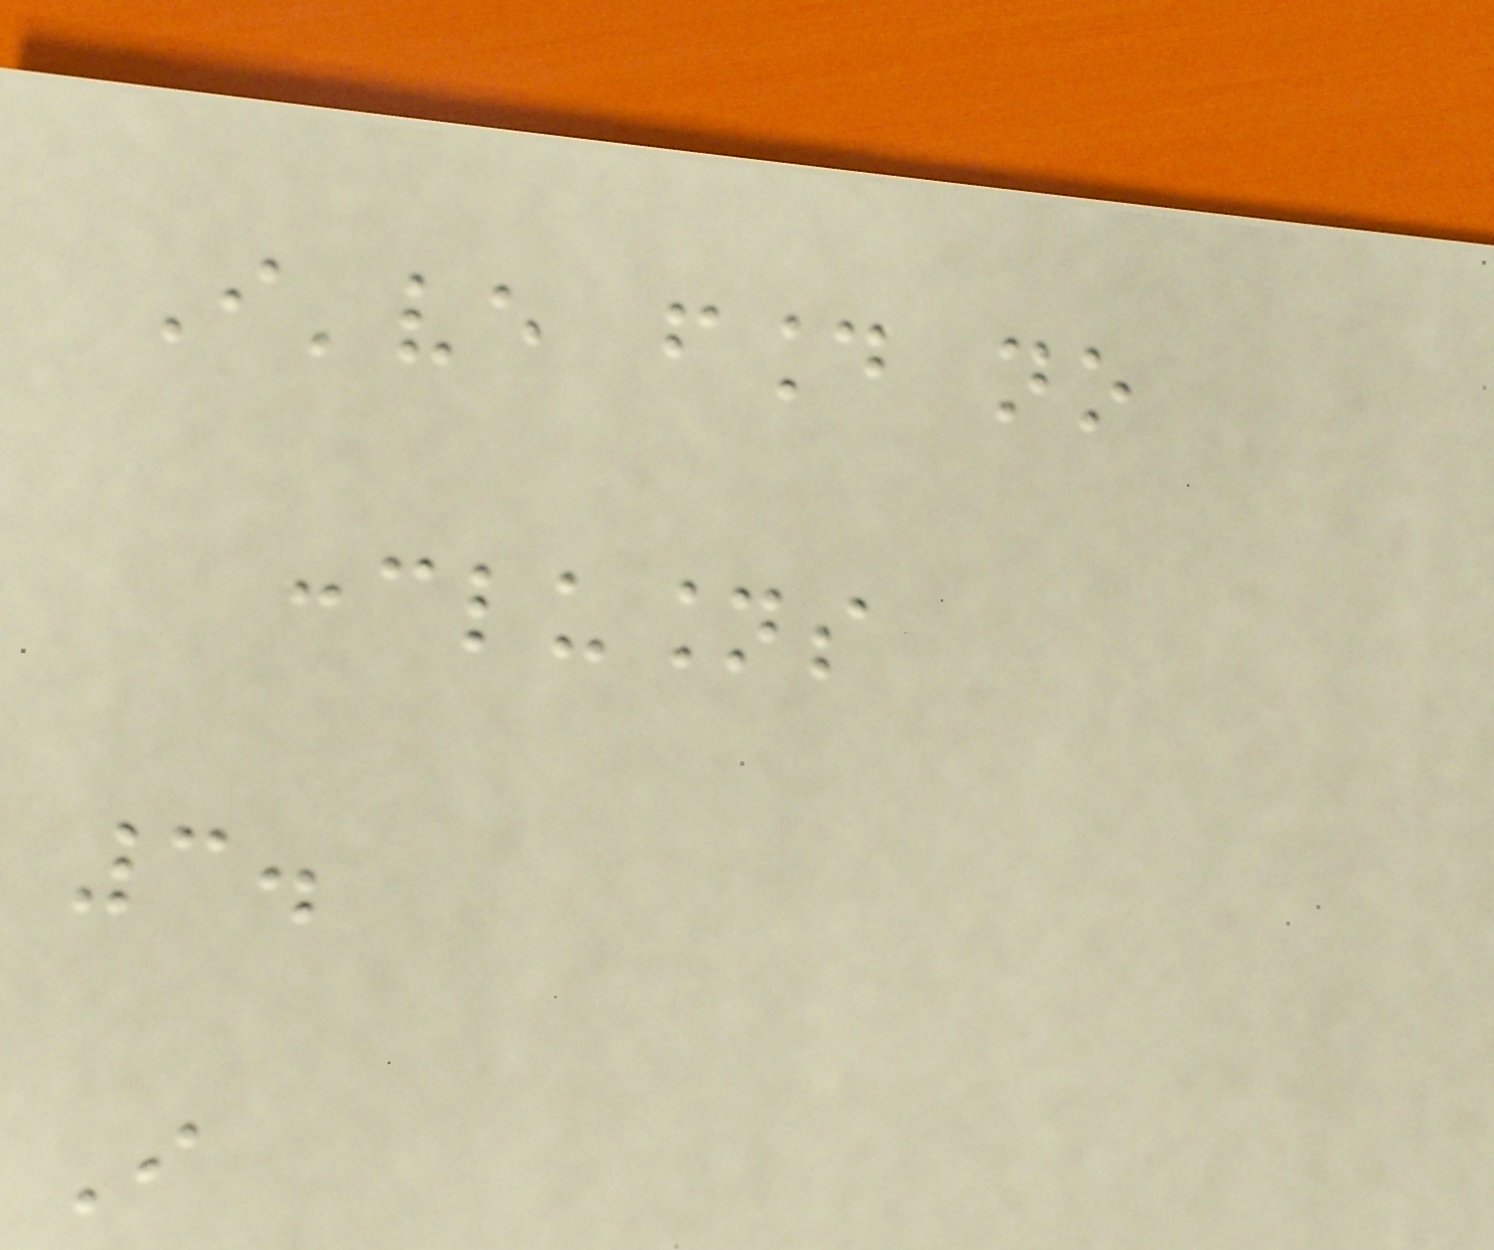I've found no
conclusions
3.
I
